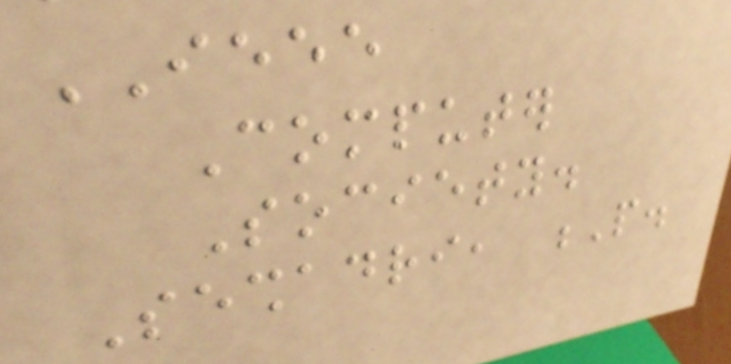IEEE
Computer
Society.
Seshadri, P.
